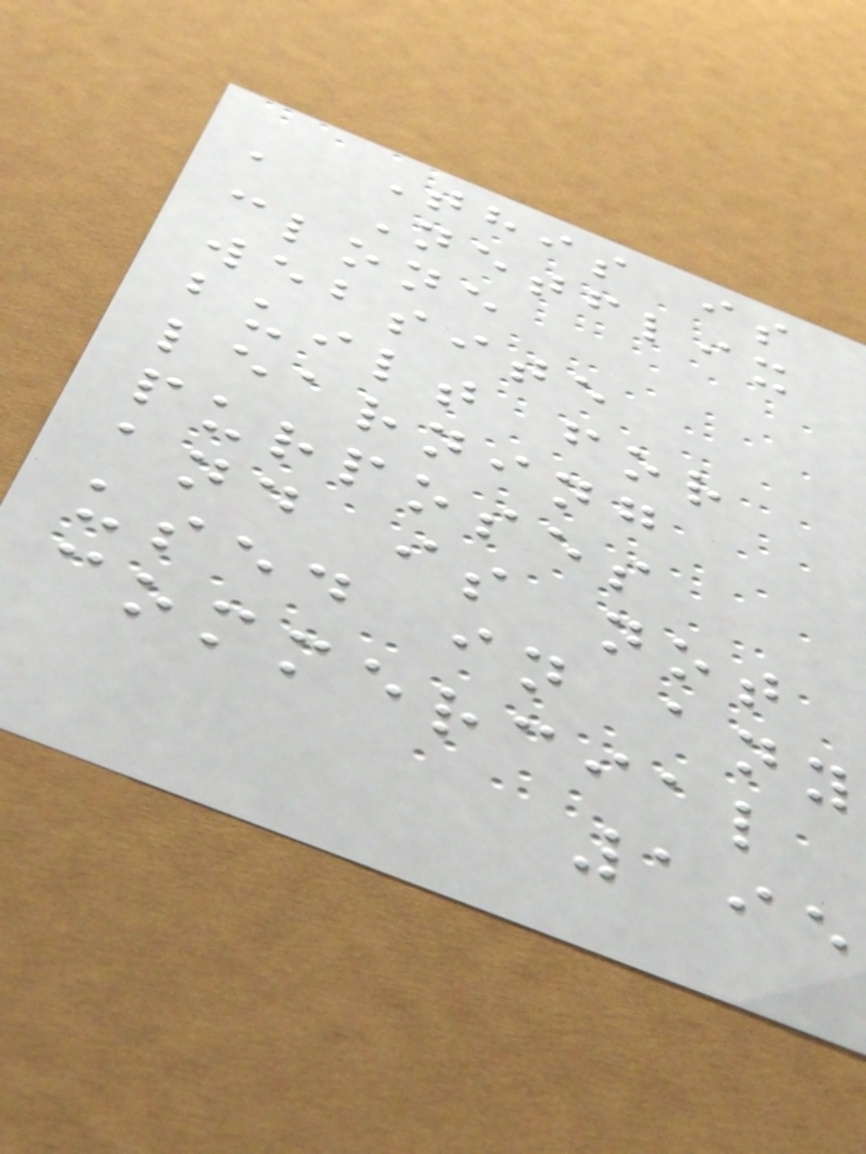This is
a Netflix
clone
website
built for
learning
purposes
and is not
used in any
commercial
195
